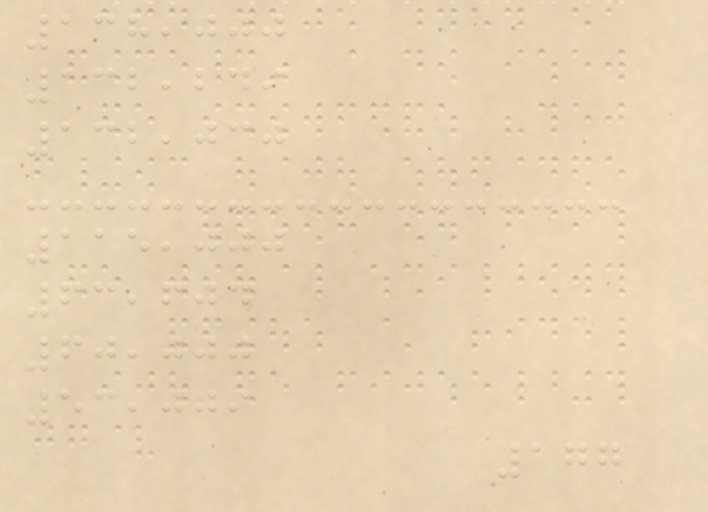138,000
132,249
132,030
115,000
63,604
60,000
53,009
177
